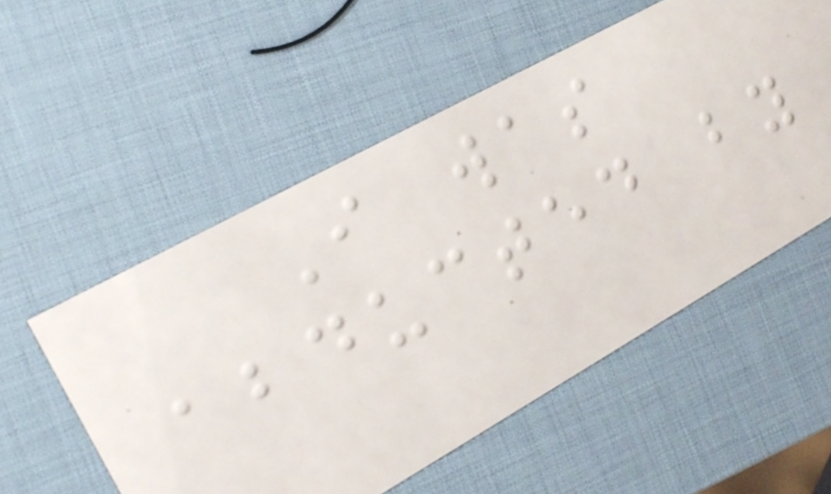I was
abducted by
